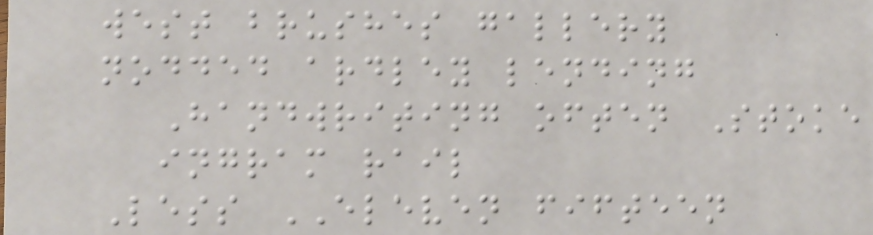west brushes gallery
nodded ardley lending
Handwriting often Stoke
ingram rail
Less ELEVEN fifteen
